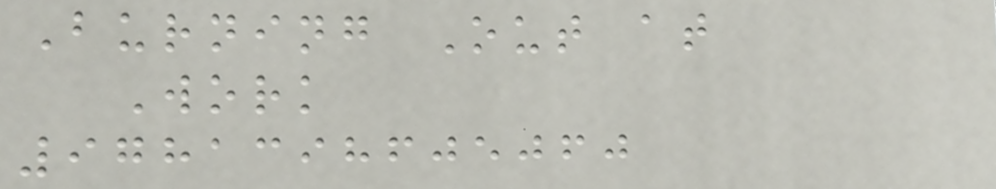Burning Out at
Work
9781398605060
